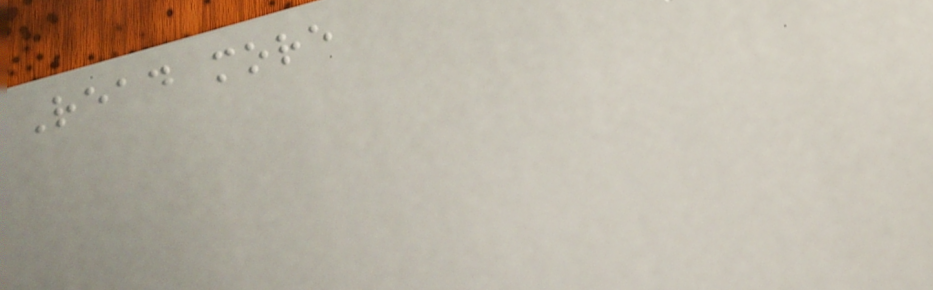Read more
